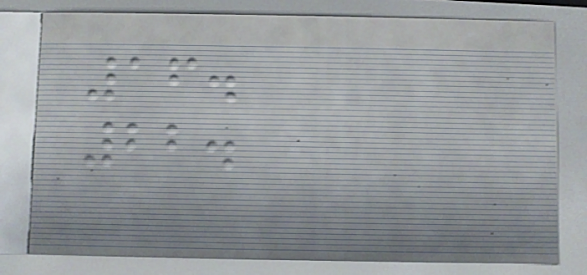16.
22.
